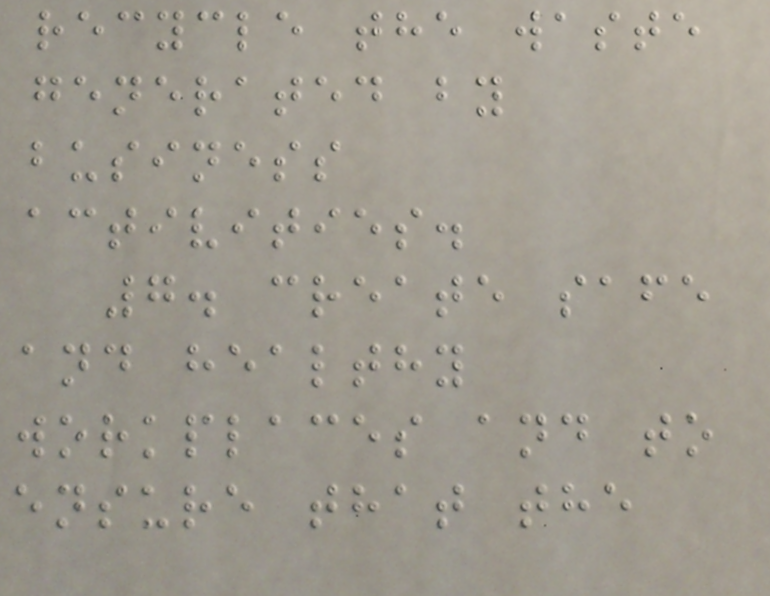recycle the waste
generated by
business
activities.
7. create safe
and healthy
workplaces and to
ensure that the
